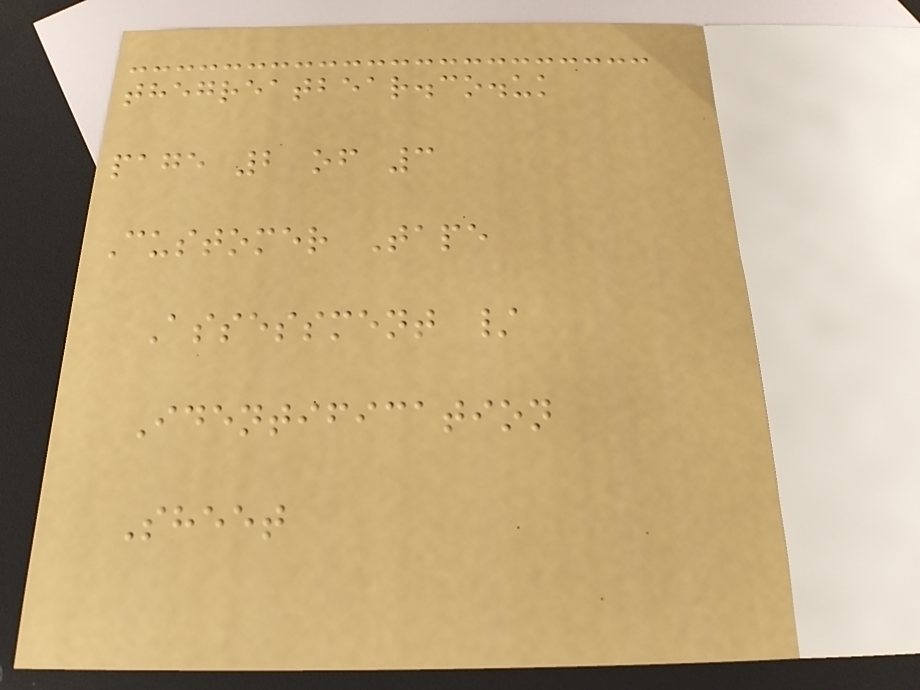thegreatbear.co.uk
page 2 of 3
Customer Tape
Assessment /
Identification
Sheet
